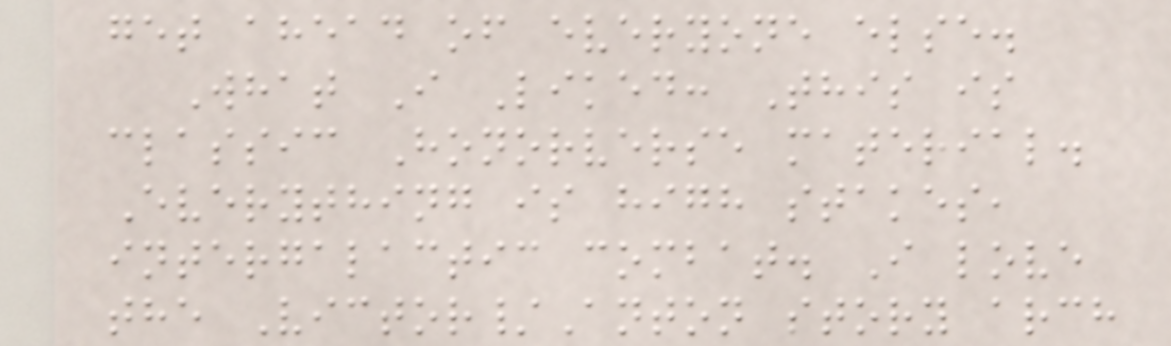get ahead of everyone else.
What I Liked: This is
classic Honorverse material.
Everything is high stakes,
intergalactic combat. I love
the Victor/Anton story arch
